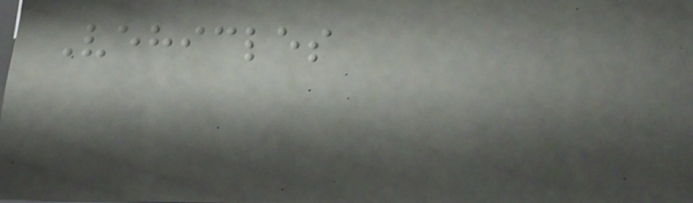Vehicles
